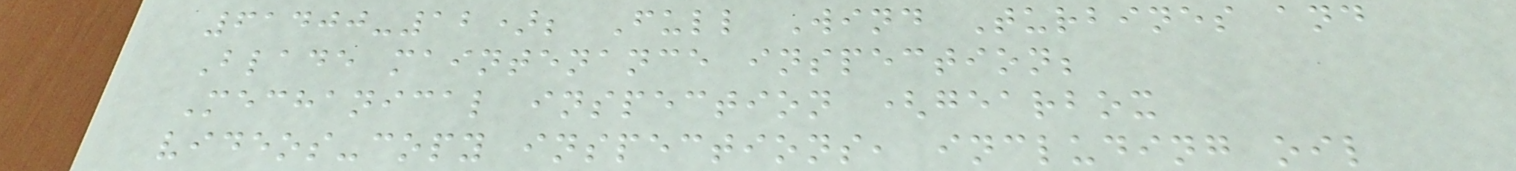61400-12); Full Wind Turbines and
Blade maintenance inspection;
Mechanical inspection (gearbox
videos-copy inspections, including oil
